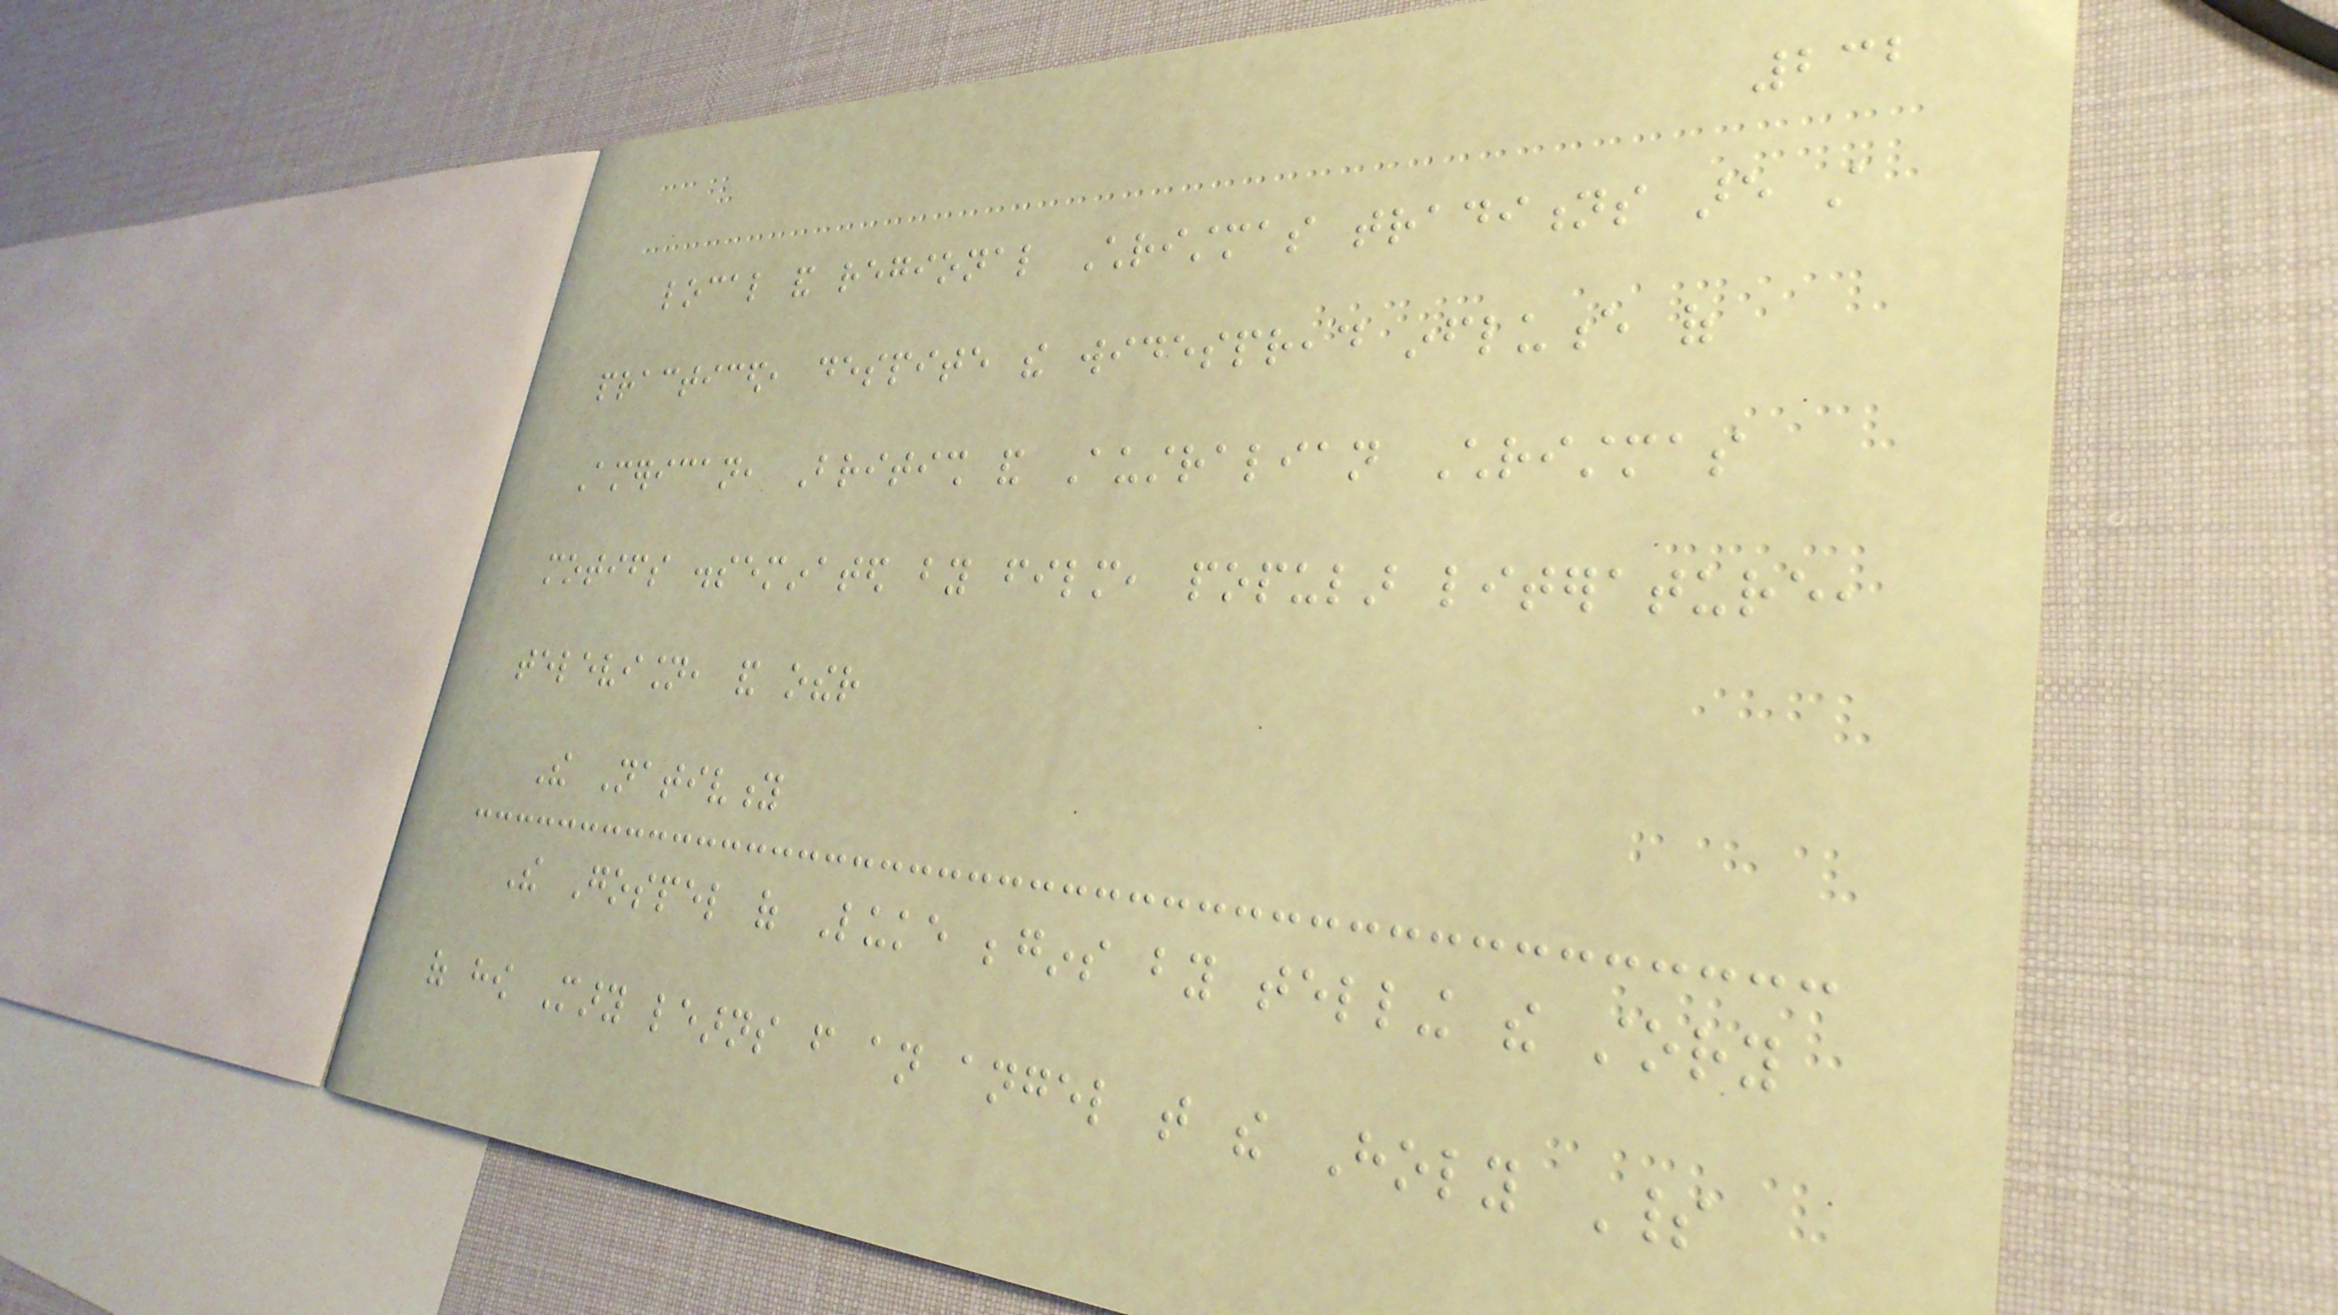232
local and regional Christmas traditions are still
practiced, despite the widespread influence of
American, British and Australian Christmas
motifs disseminated by film, popular literature,
television, and other
The Nativity
The Gospel of Luke begins by telling the story
of how Mary learns from an angel that the Holy Spirit
